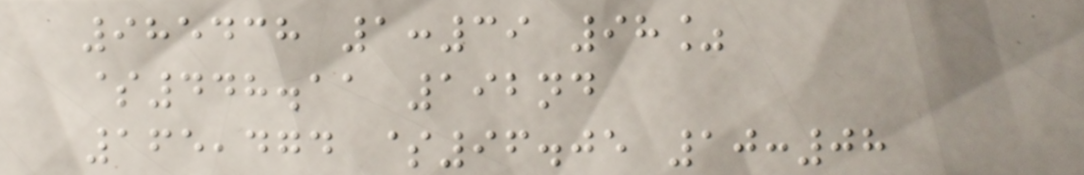985438 1:39 98%
$448.11 192nd
165,474 $96.05 10:08
